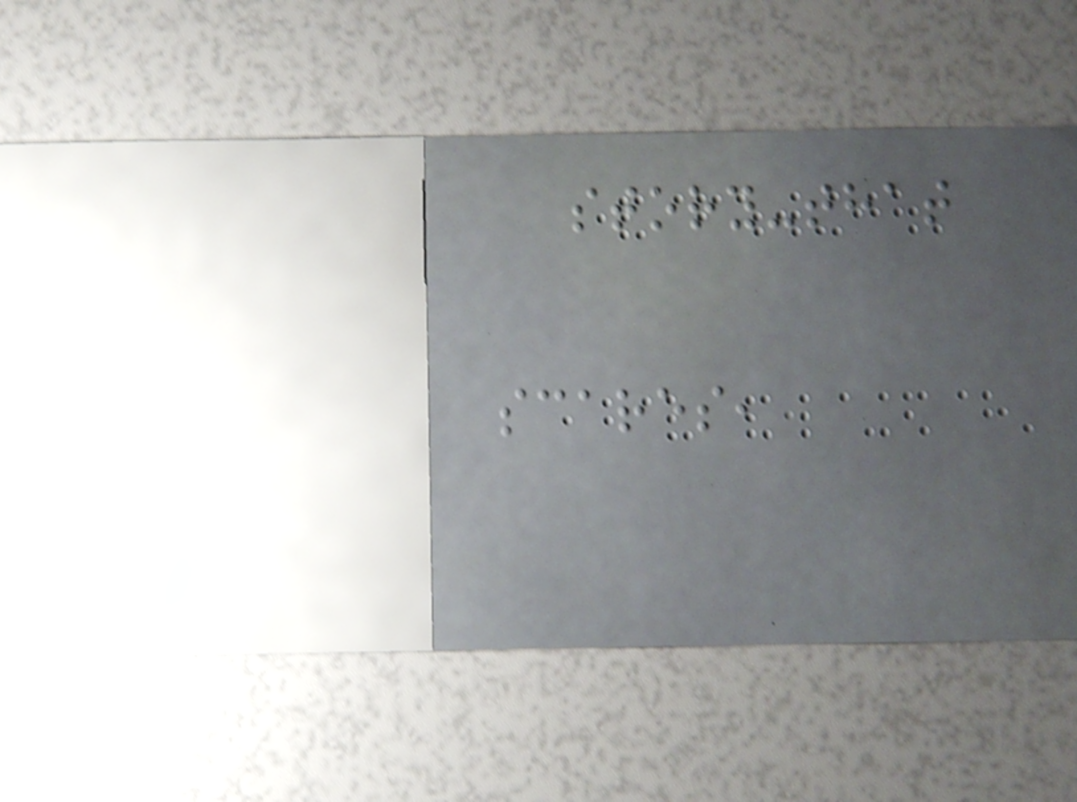story-that
scares,
